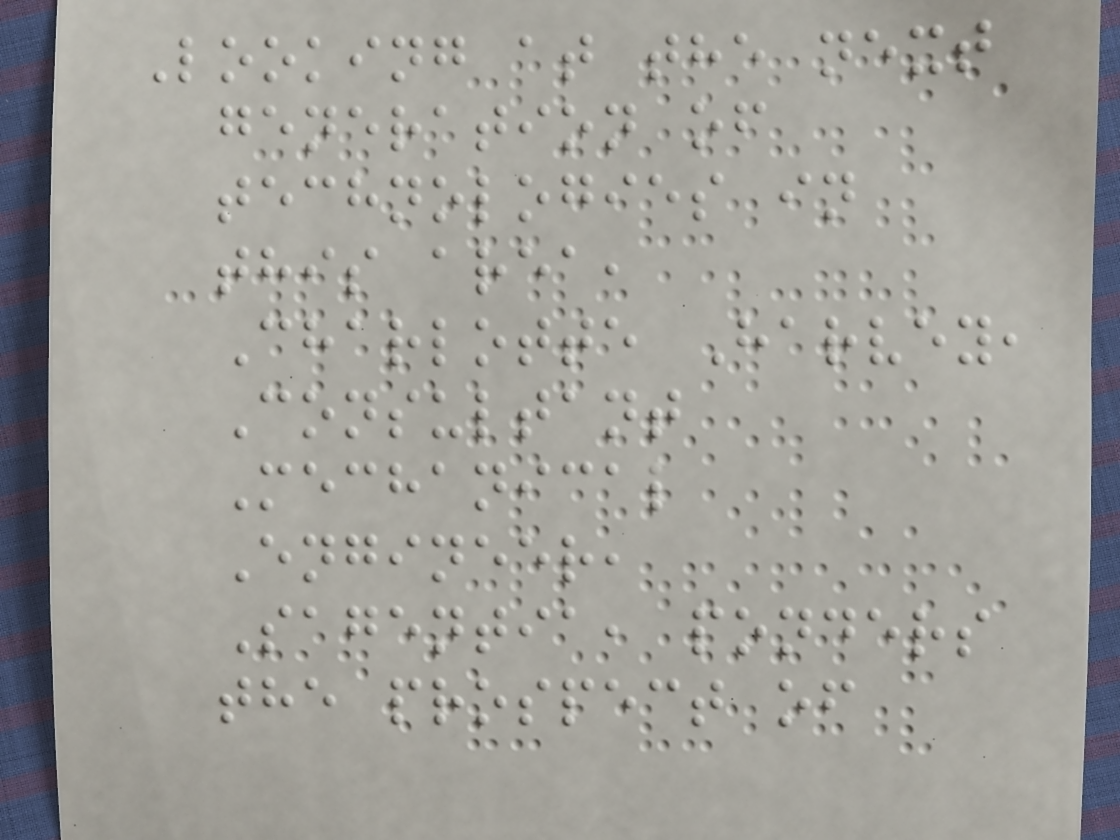Looking at the next
generation of
technologies in
this area,
Charlotte Harvey,
Consultant
Mechanical
Engineer,
Sagentia, ponders
the prospect of
